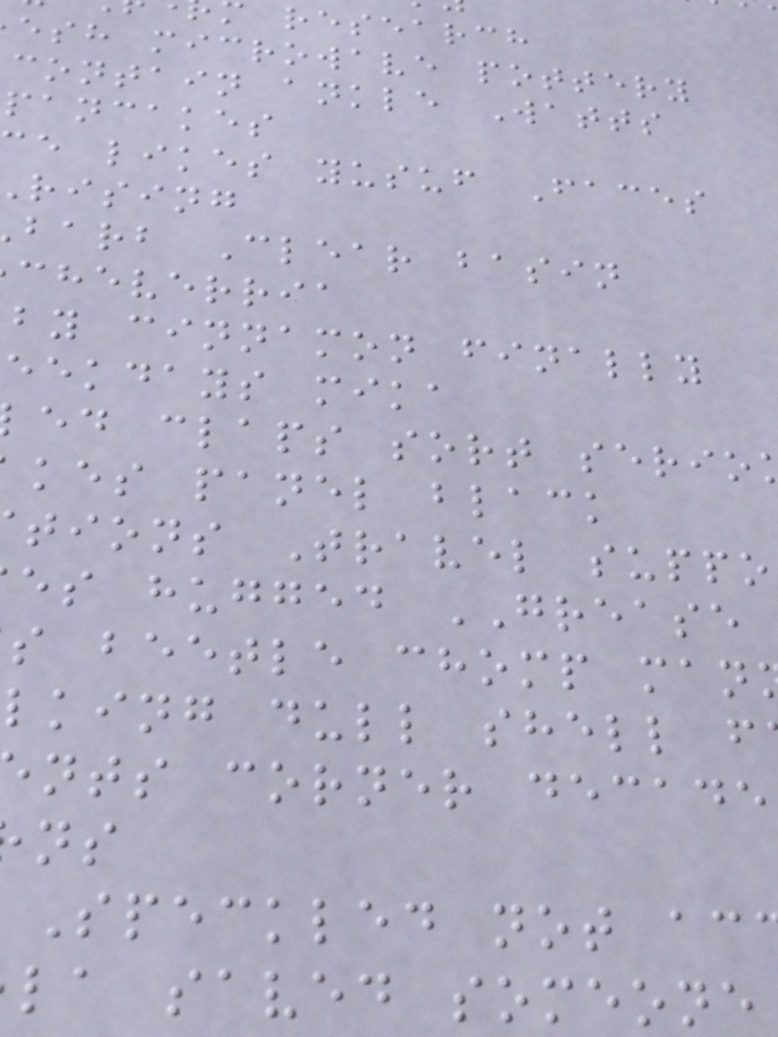research
esh microwave pottery
contain ankle Watts
pancakes
e likes yusuf Faces
rising
barb Clear basin
cheverria
by cinnamon finally
eekdays mika
ed claps sort serio
kes panel black
tions Travel suppo
es hugged GREASE
s beetle chomp man
lking dull shell f
nts corner decade
Speckled not ac
la saved someone
